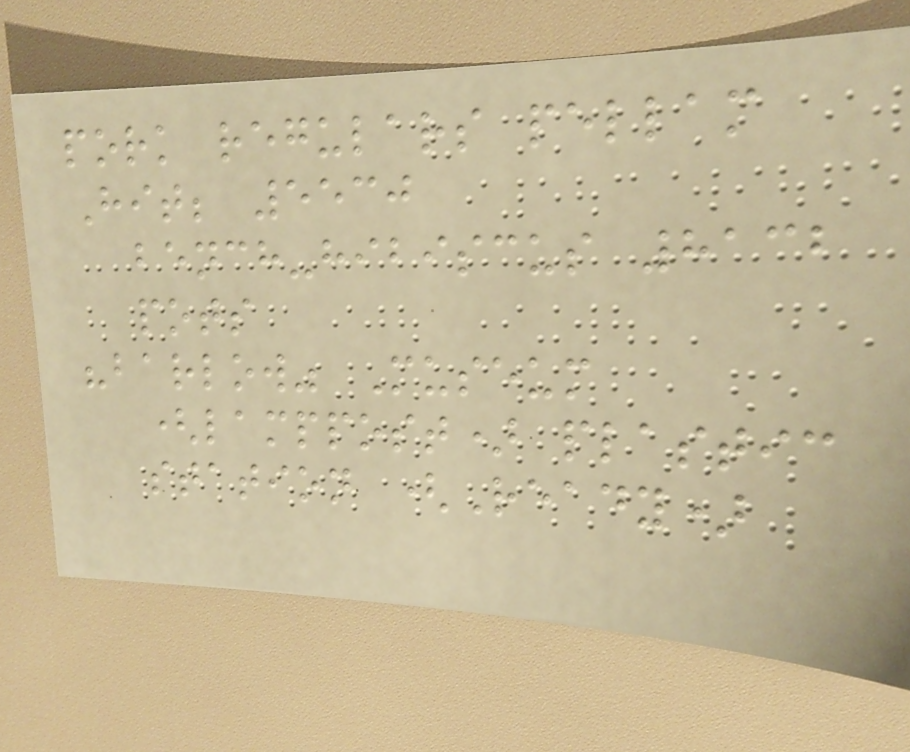pork regulars pellam
Hit; 5530
bench-hibiscus 8132
pots
"barlow" Museum
(lamppost) plastic
station (Ready)
